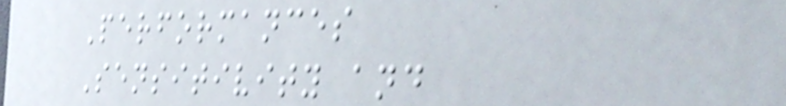Performances
Sensitivity and
